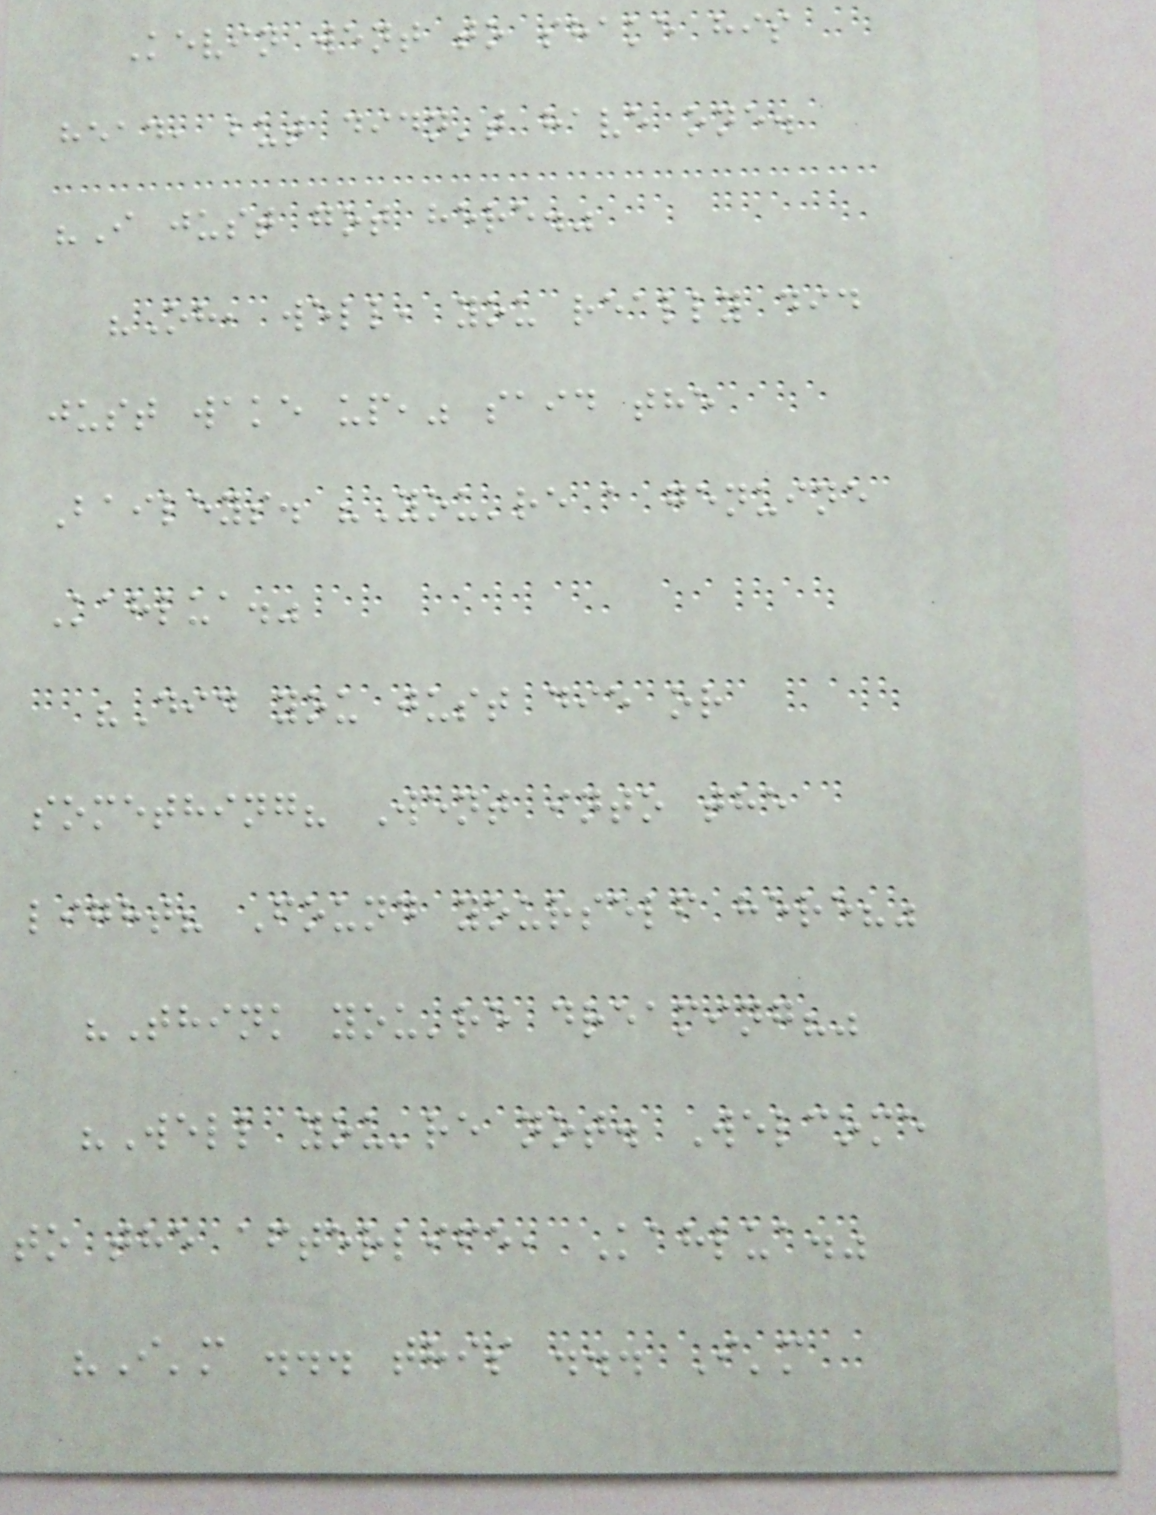Kevin went to shake his
head, but didn't have one.
"I just got here."
"Oh, well, you really did
just wake up," said the
Baileys. "You're a genuine
Kahlua."
"Did you just die or
something? Went into the
light? Found yourself here?"
"Think you're dreaming?"
"Well you're not. Welcome
to the afterlife, Kahlua."
"I'm ... this ... I'm
